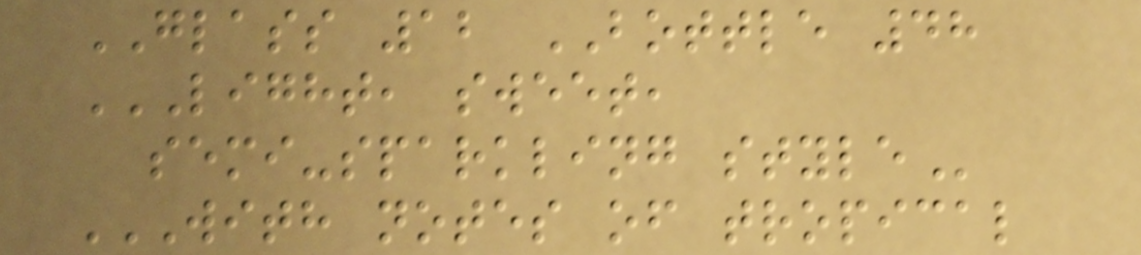GLASS 12 BOTTLE 48
LIGHT, SWEET,
SEMI-SPARKLING STYLE
WITH NOTES OF TROPICAL
